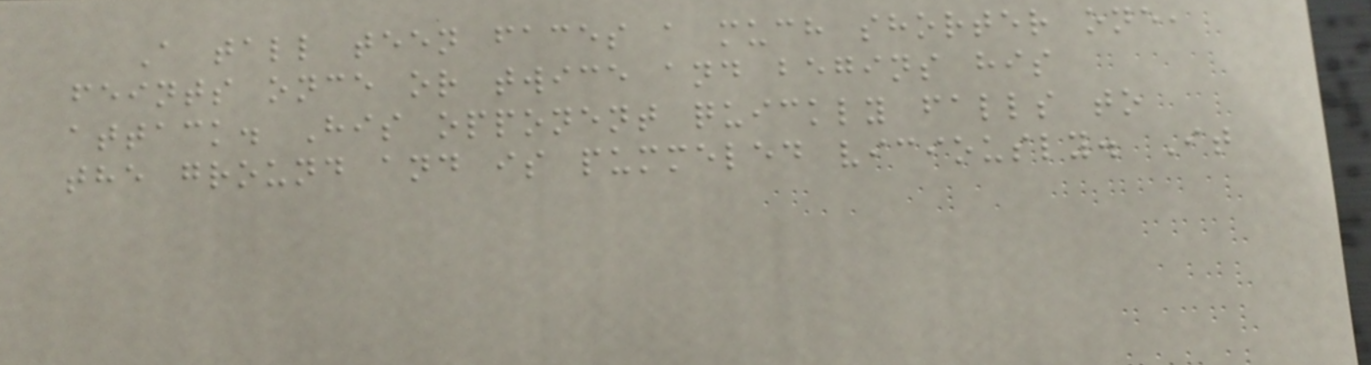A tall teen faces a much shorter one,
feints once or twice and begins his
attack. His opponent quickly falls to
the ground and is pummeled viciously. It
